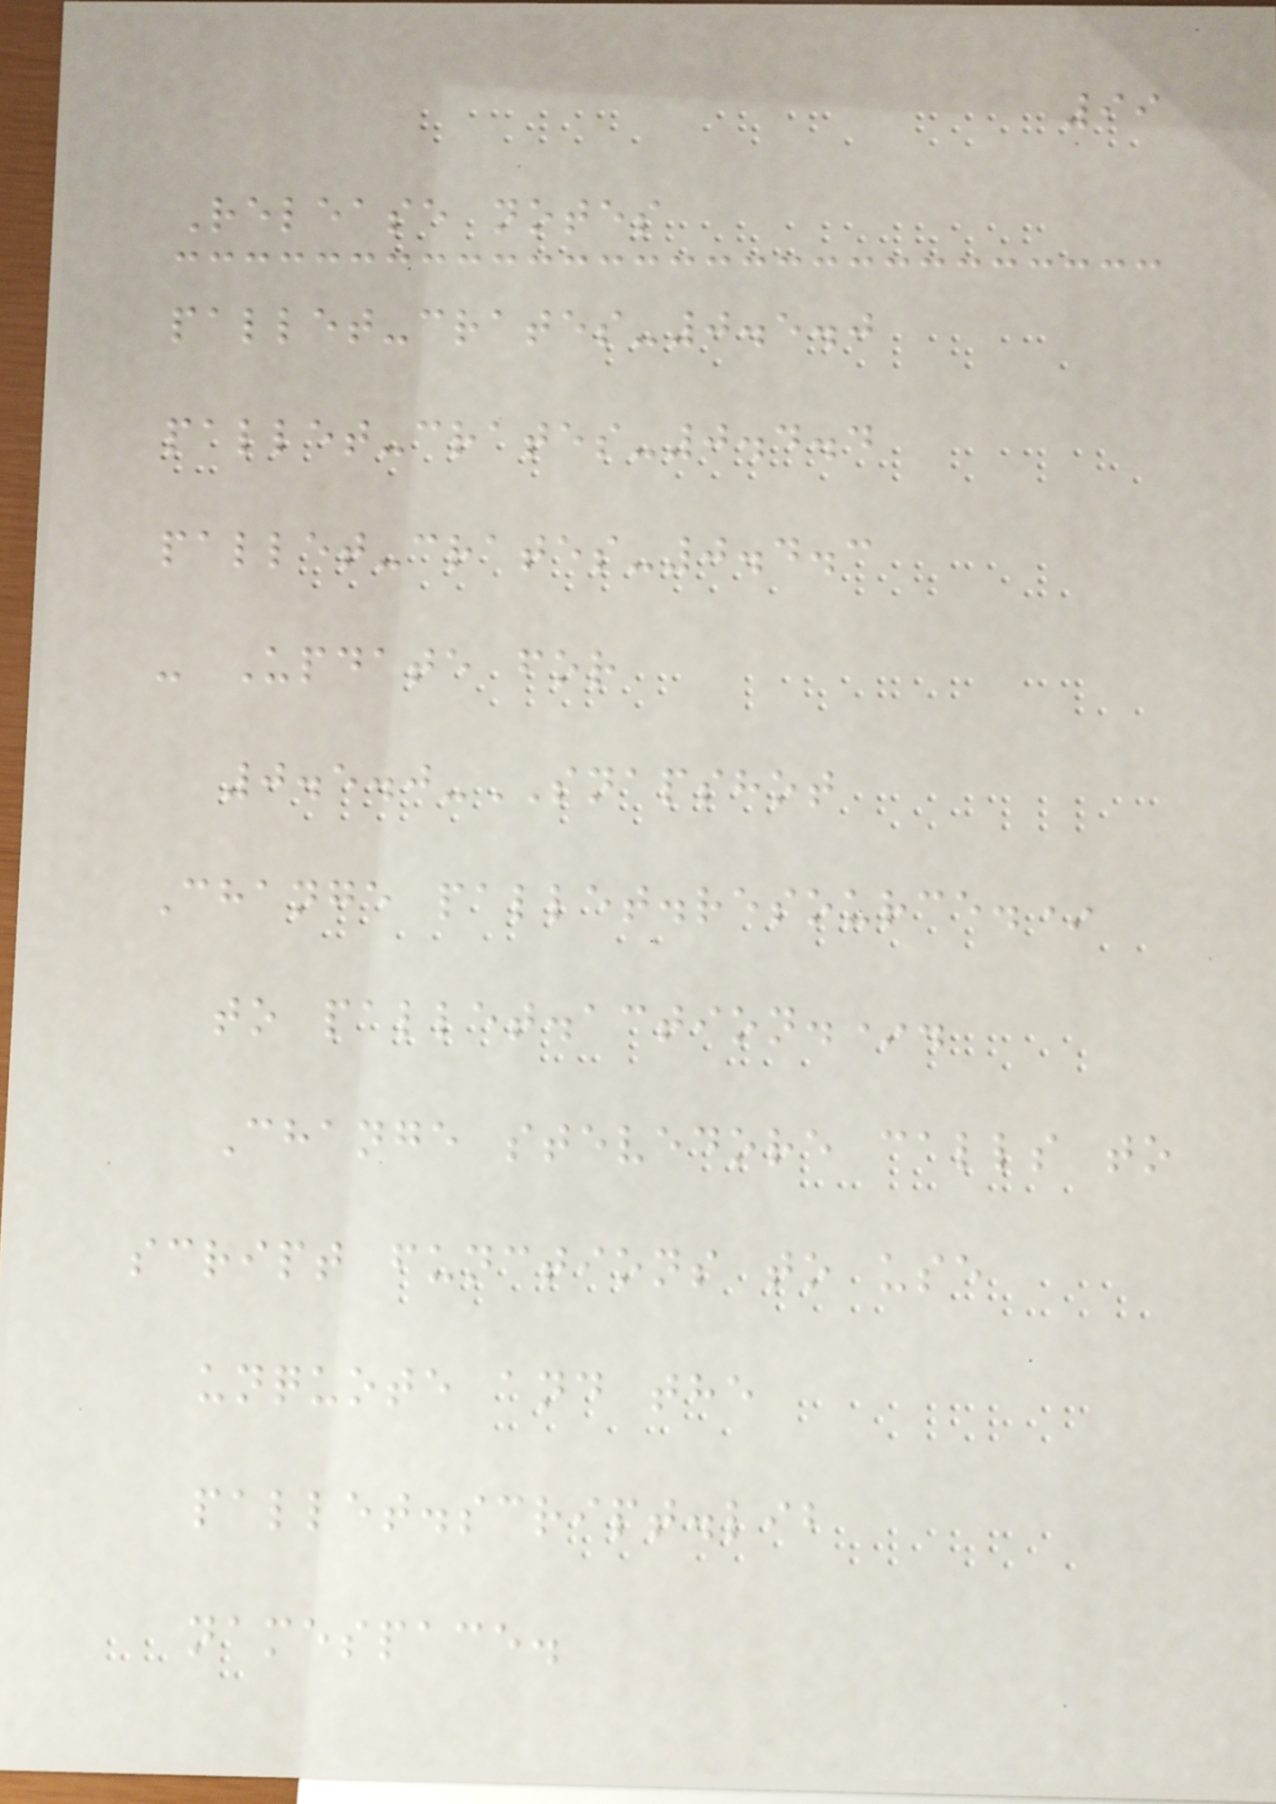99
Release notes
pallet-crates-0.5.0
pallet-crates-0.4.4
pallet-crates-0.4.3
- Update for
0.5.0-SNAPSHOT
Change pallet.resource.*
to pallet.action.*.
Change stevedore calls to
script functions to use
unquote and the
pallet.script.lib
namespace.
